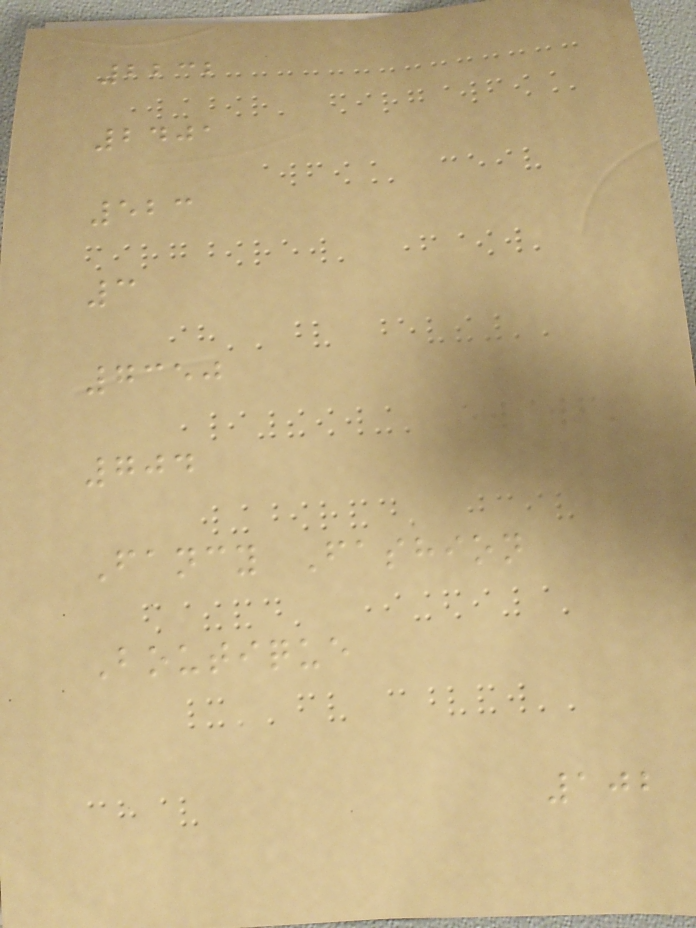2232
2401
523
3
7350
704
Fancy Fashion
Boutique
102
